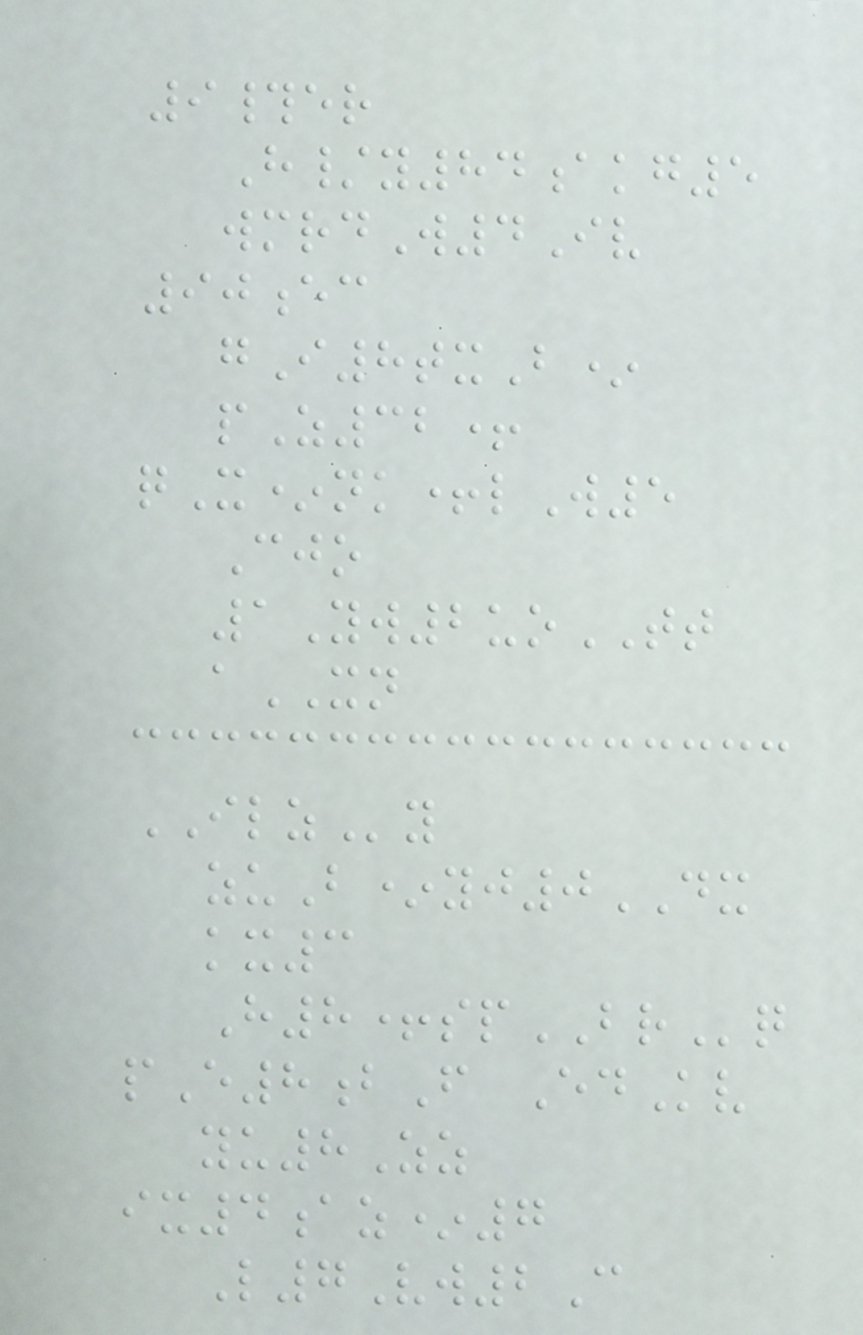9#er
H/y84akg5
wmrdW4Iv
90ec
gI8txB*
pZ32+
qX*nk+lW5
Cjo
1Yw2uoTT
aXN
ILZy
zuB*yj0DX
kx3
H8+spBRq
pE8bF EdKv
yu8Zz
ix4az*7
L7Vw2C
